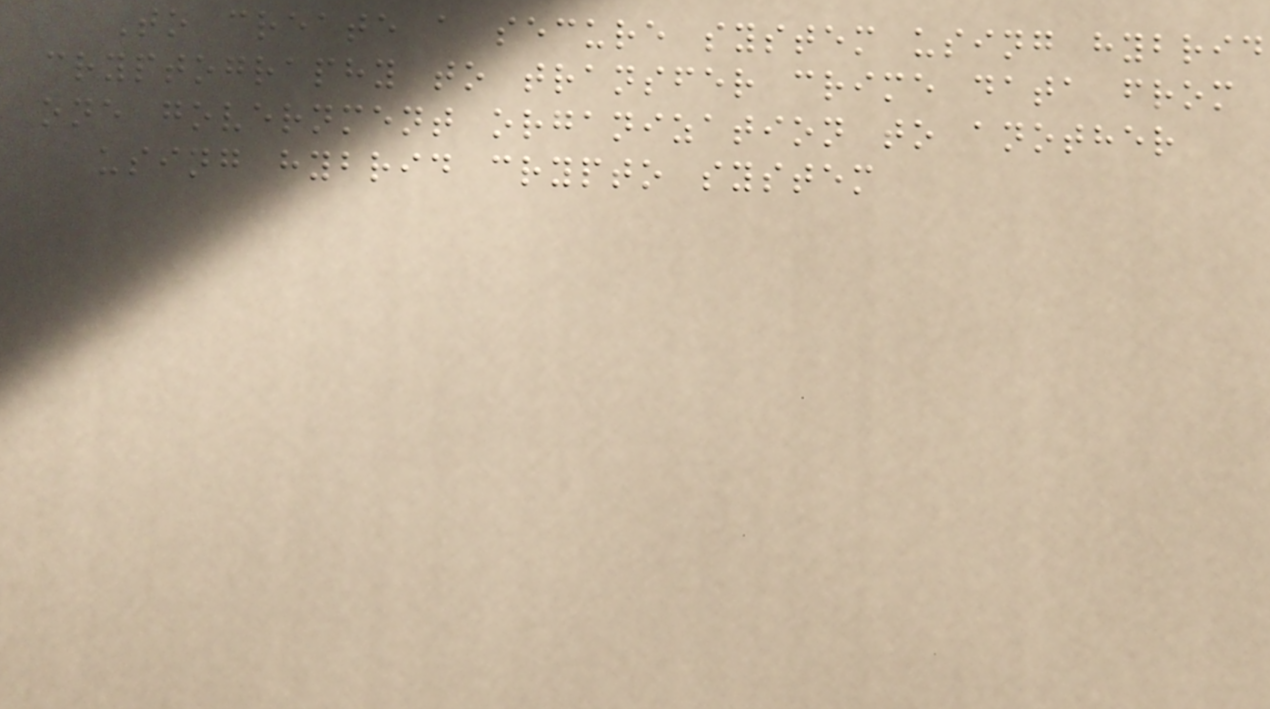To create a secure system using hybrid
cryptography to transfer crime data from
one government organization to another
using hybrid crypto system
